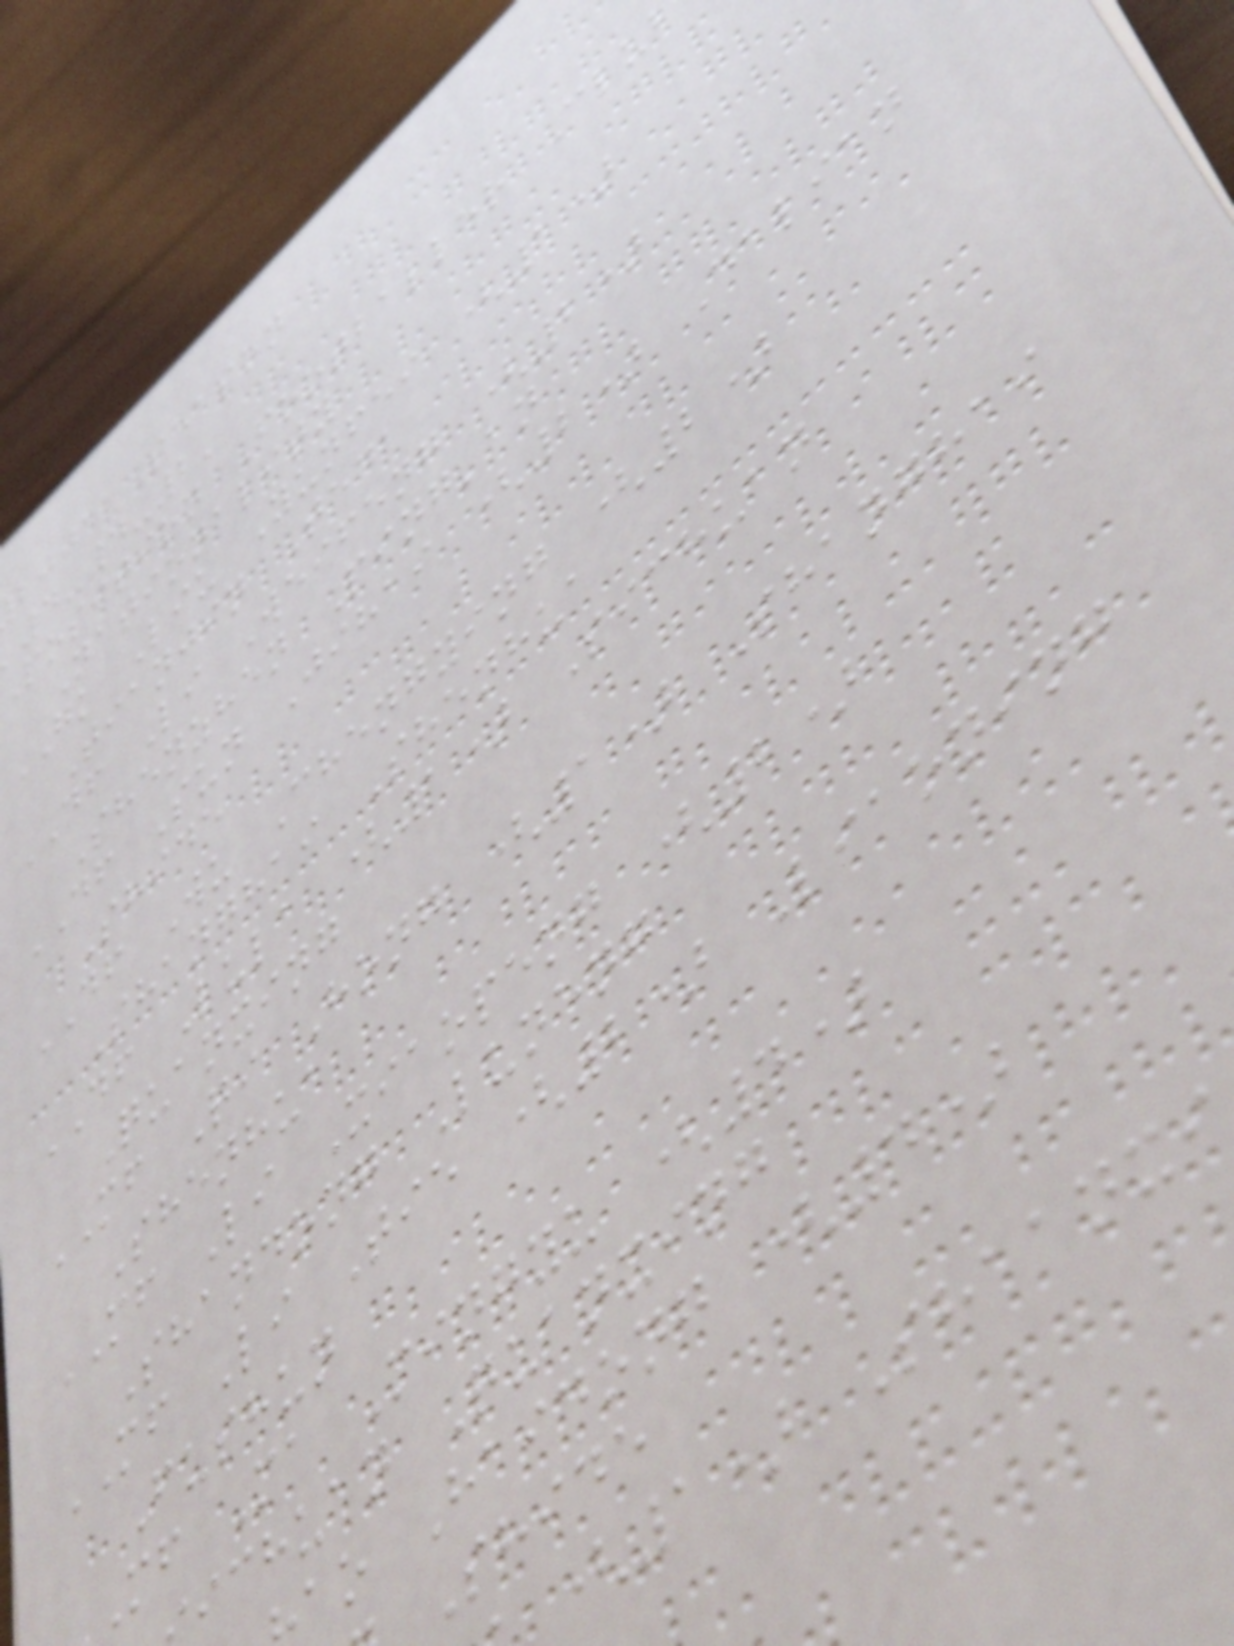bjja Season
4-4-2'
position Footballer Clu
Nationality
GK Liu Yunfei (1)
Tianjin Teda
DF Li Weifeng (2)
Shenzhen Ping'an
DF Sun Jihai (2) Dalian
Shide
DF Wu Chengying (2)
Shanghai Shenhua
DF Lula (1) Sichuan
Quanxing
MF Qi Hong (1) Shanghai
Shenhua
MF Li Xiaopeng (2)
Shandong Luneng
MF Li Tie (2) Liaoning
Fushun
mf Ma Mingyu (4)
ichuan Quanxing
ao Haidong (4)
Shide
(1) Shaanxi
